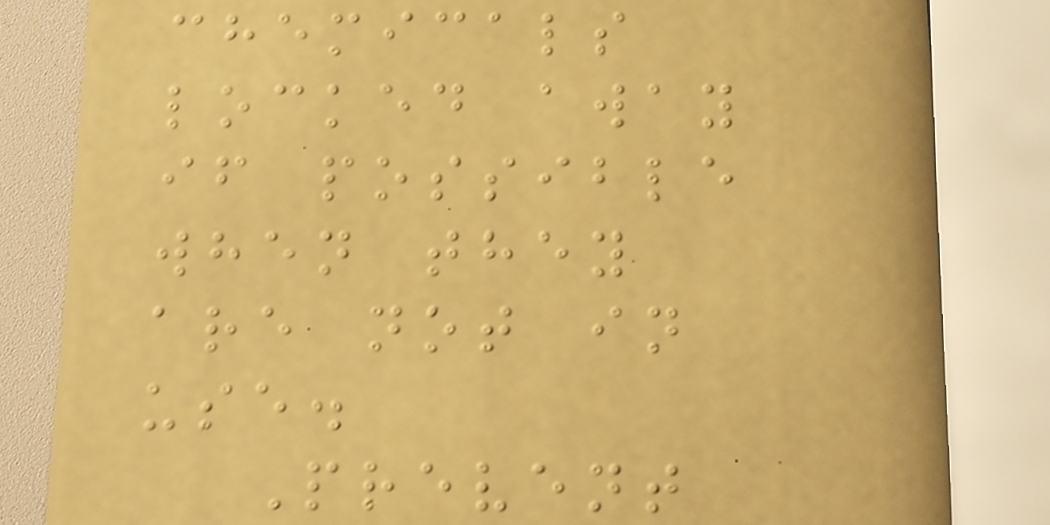chemicals
locked away
if possible
when they
are not in
use.
Prevent
